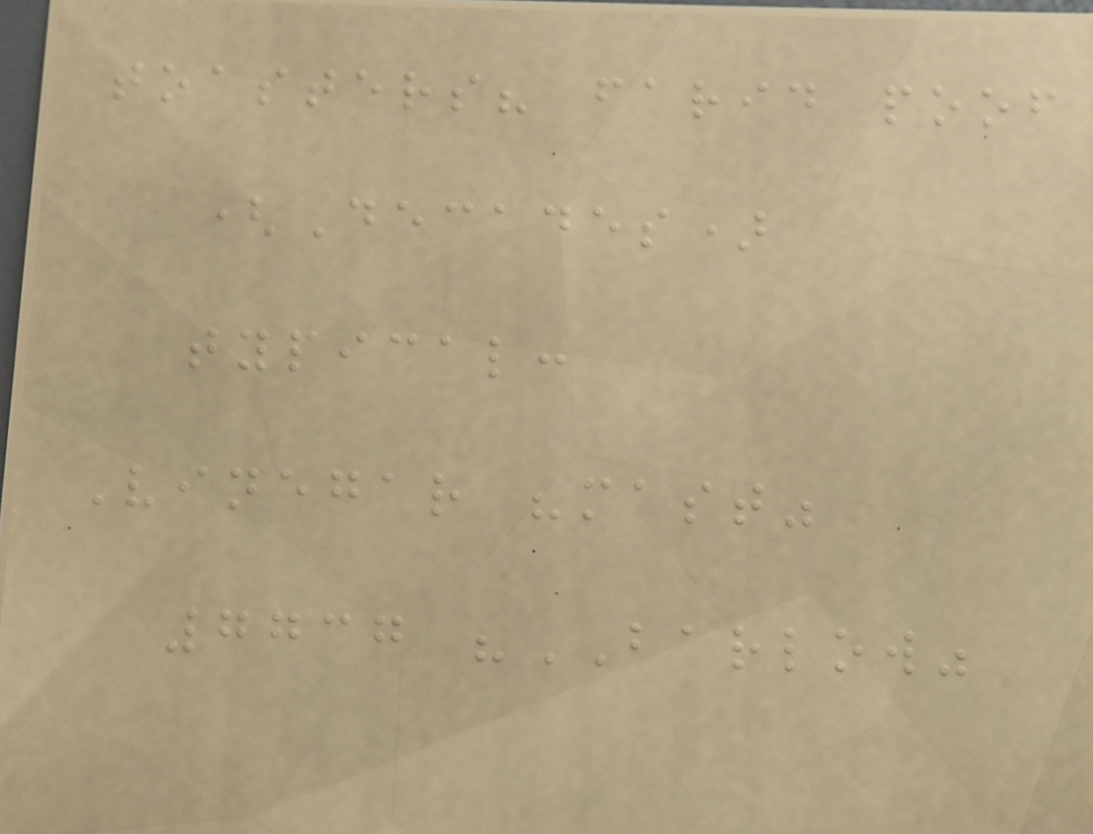toasters? farid poof
(Decades)
typical:
Vinegar "mast"
7737 "BARLOW"
